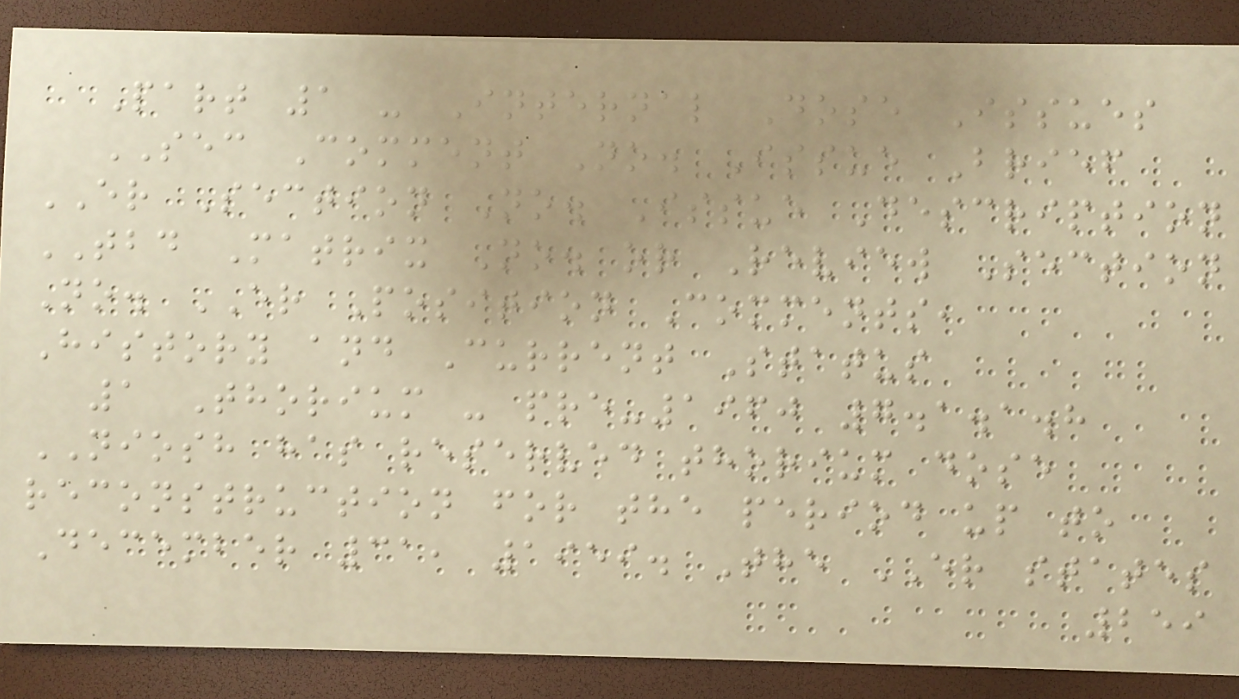Part 1 - Internal Dose Issues
SEC Comment No. Issue Brief
ER Section No. Issue Description
TBD Matrix No. or Review Section
No. ER Position Comments,
History and Current Status
1 Thorium - pre-1960 7.1.1.8
NIOSH has reserved thorium dose
reconstruction for the period up to
December 31, 1959. The ER states
259
